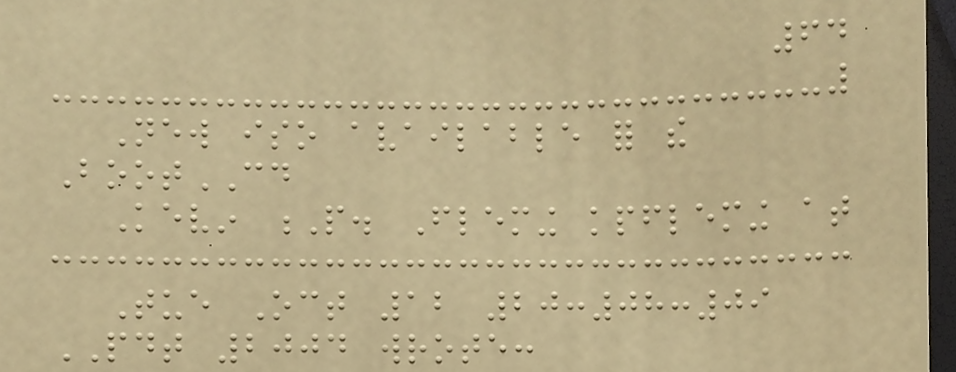64
New iso available for the
BootCD
Kevin P. Fleming kpfleming at
Tue Oct 12 20:08:09
PDT 2004 wrote:
